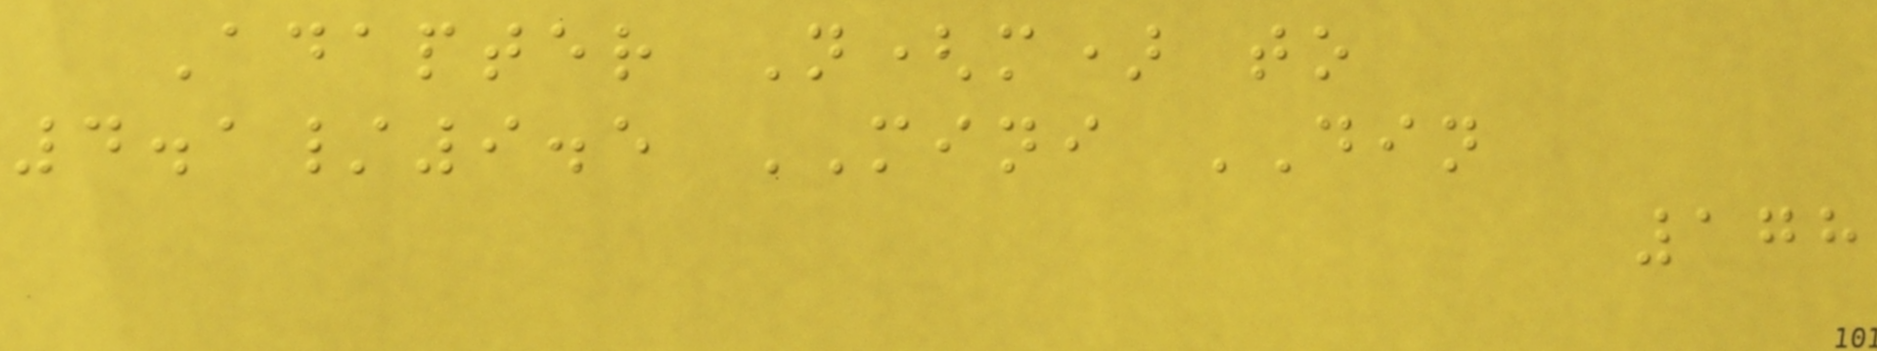Adapter N(m) to
4.1/9.5 MINI DIN
178
